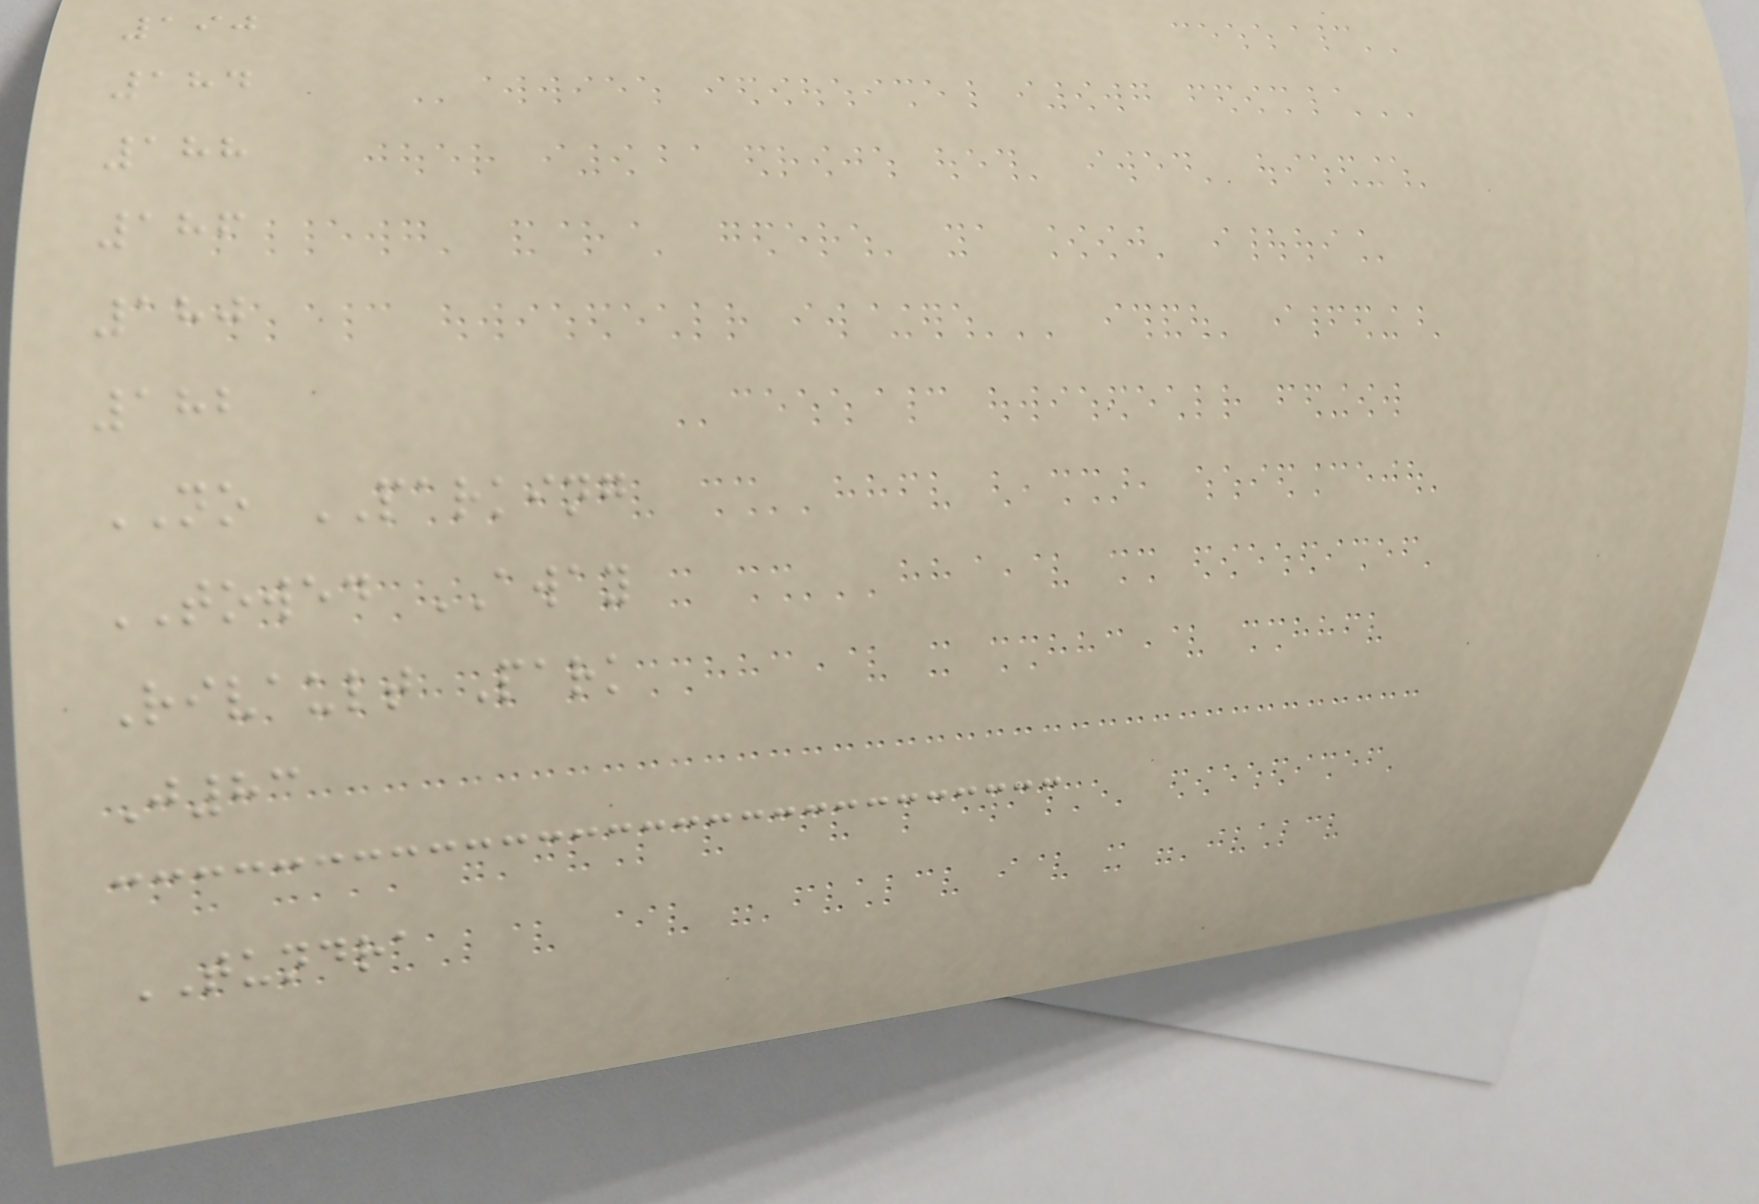190
184
188
186
180
182
NO PARKING
TOWED AWAY
Rivault Park
J83
TUNDRA
